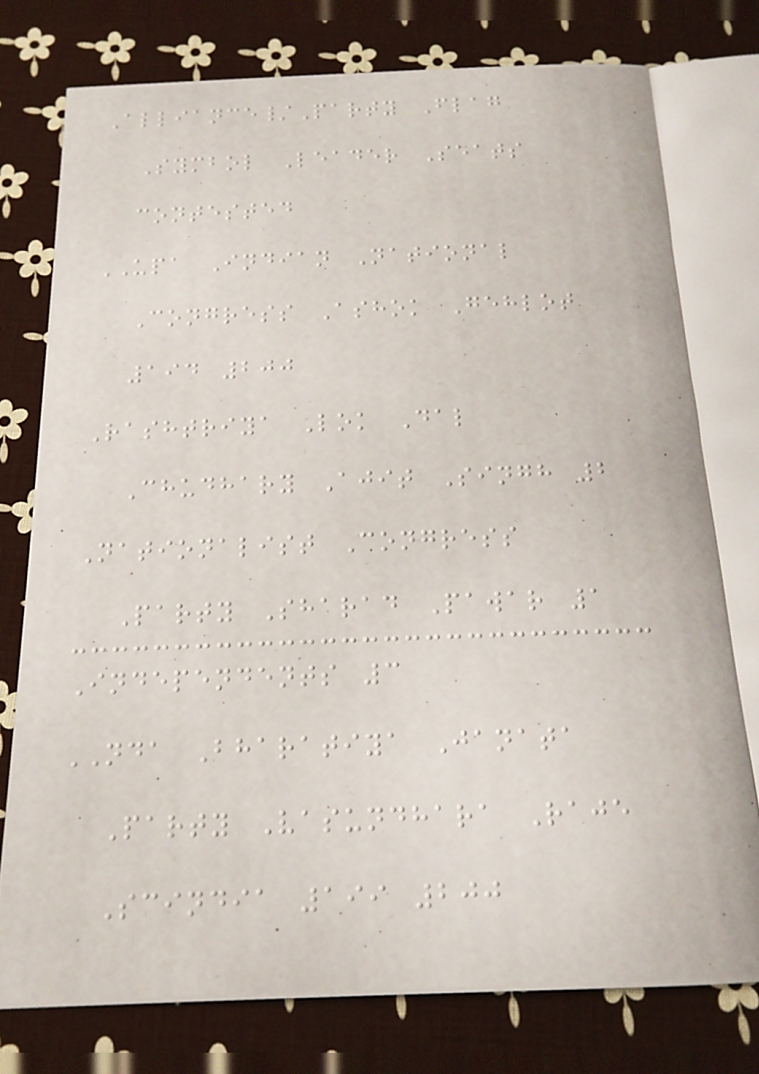Alliance/Party Flag
Symbol Leader Seats
contested
UPA Indian National
Congress Ashok Gehlot
194 200
Rashtriya Lok Dal
Chudhary Ajit Singh 2
Nationalist Congress
Party Sharad Pawar 1
Independents 3
NDA Bharatiya Janata
Party Vasundhara Raje
Scindia 199 200
